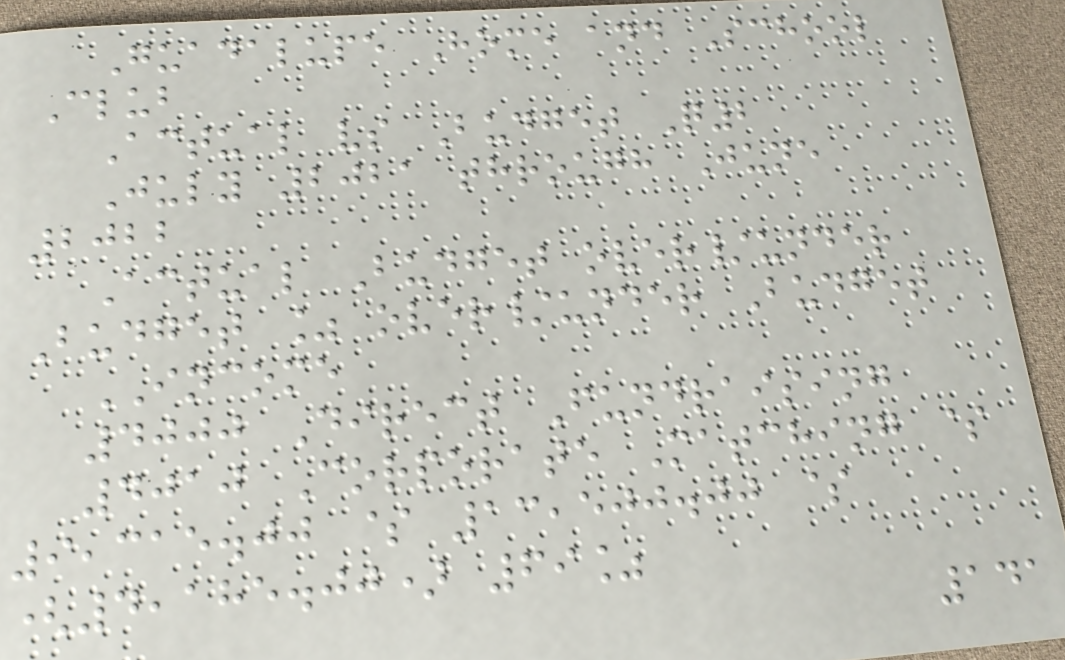Guadalupe Home and School
Club
Actual vs Budget Q2
July 2021 through June
2022
Actual Budget over/under
Budget % over/under Budget
INCOME
4000 Direct Fundraising
4010 Corporate Matching $
9,315.00 $ 13,500.00 $
(4,185.00) 69%
141
